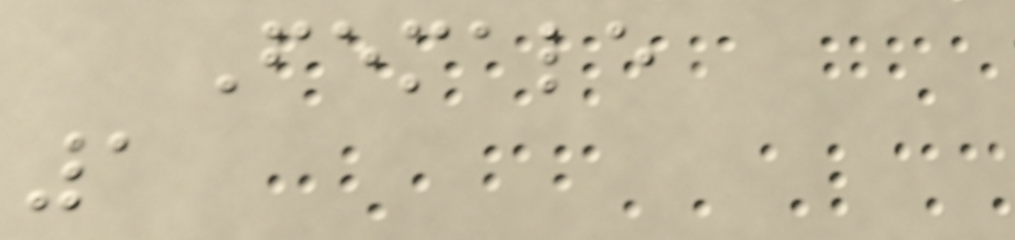Female
1
